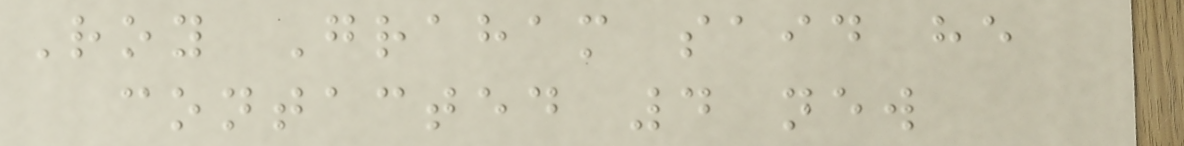Roy Graham said he
contacted 4 new
